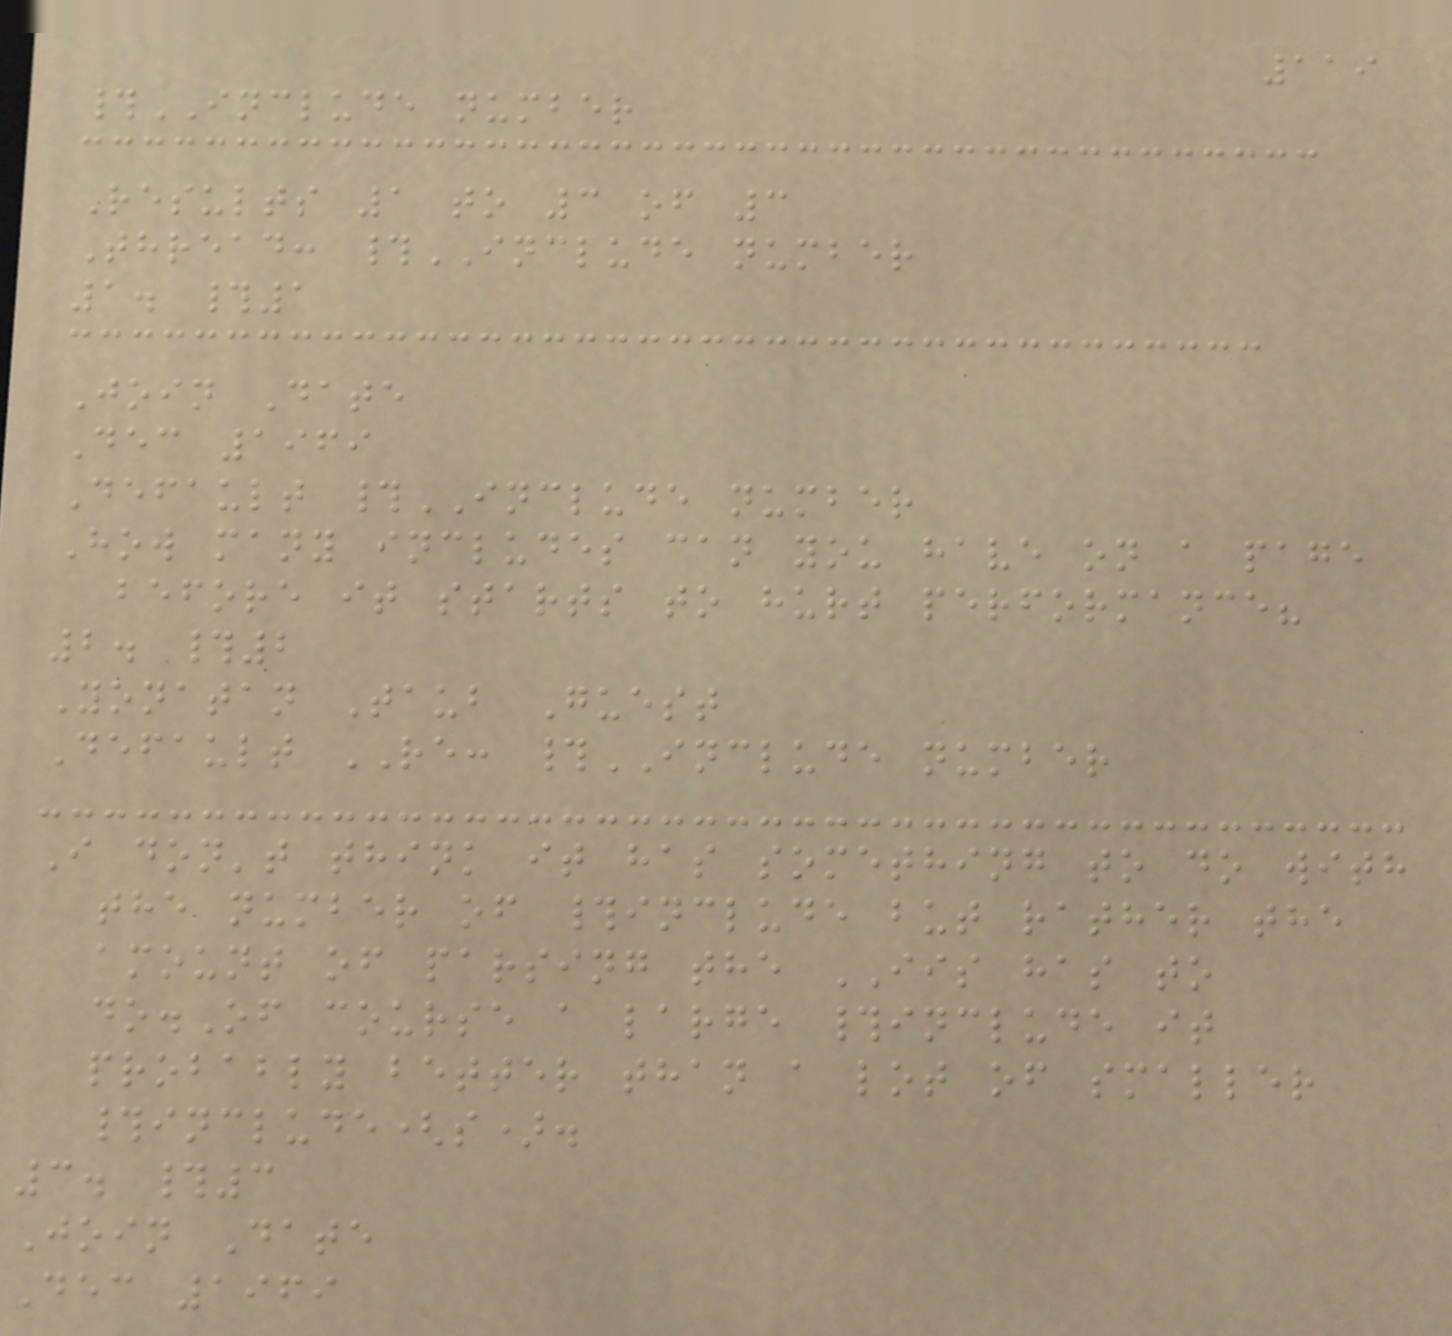119
#INCLUDE number
Results 1 to 3 of 3
Thread: #INCLUDE number
1. #1
Join Date
Dec 1969
Default #INCLUDE number
How many includes can you have on a page
before it starts to hurt performance?
2. #2
Yonatan Taub Guest
Default RE: #INCLUDE number
I don't think it has something to do with
the number of #include but rather the
amount of parsing the IIS has to
do.Of course a large #include it
probably better than a lot of smaller
#include(s).
3. #3
Join Date
Dec 1969
